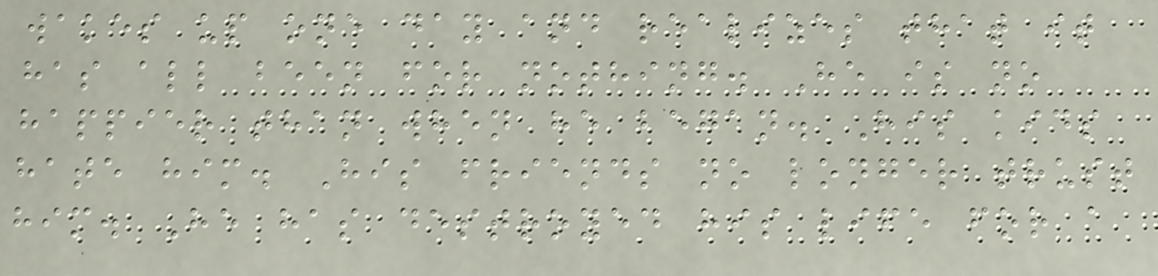wakes up one day and realizes that it
has all been for nothing. He is no
happier than when he began. His kids
hate him. His friends no longer trust
him. He has destroyed his life for a
